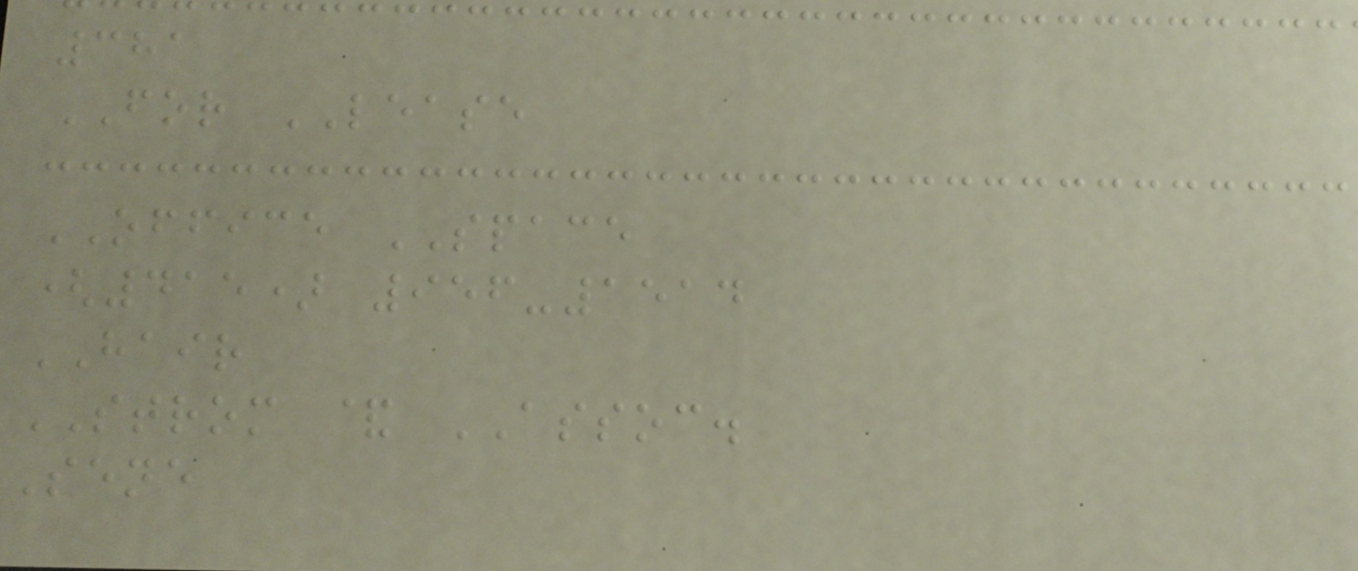381
FOR LEASE
OFFICE SPACE
(415) 956-1514
HAIR
STROM & ASSOC.
Sene
